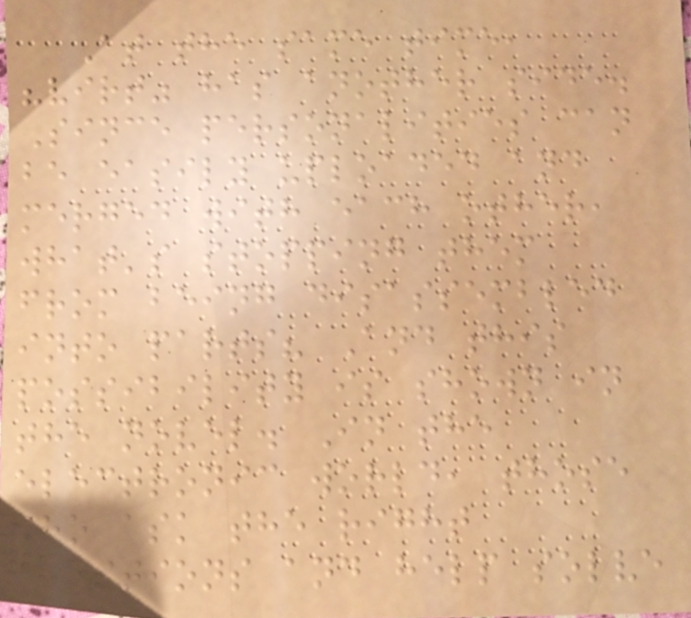At the same time,
"virt" has another side.
Since personalities can
be easily uploaded and
merged with each other,
what's stopping them
from being disassembled
into parts? And this
possibility is shown in
the novel. In the
electronic world, those
who ask the right
questions and help solve
